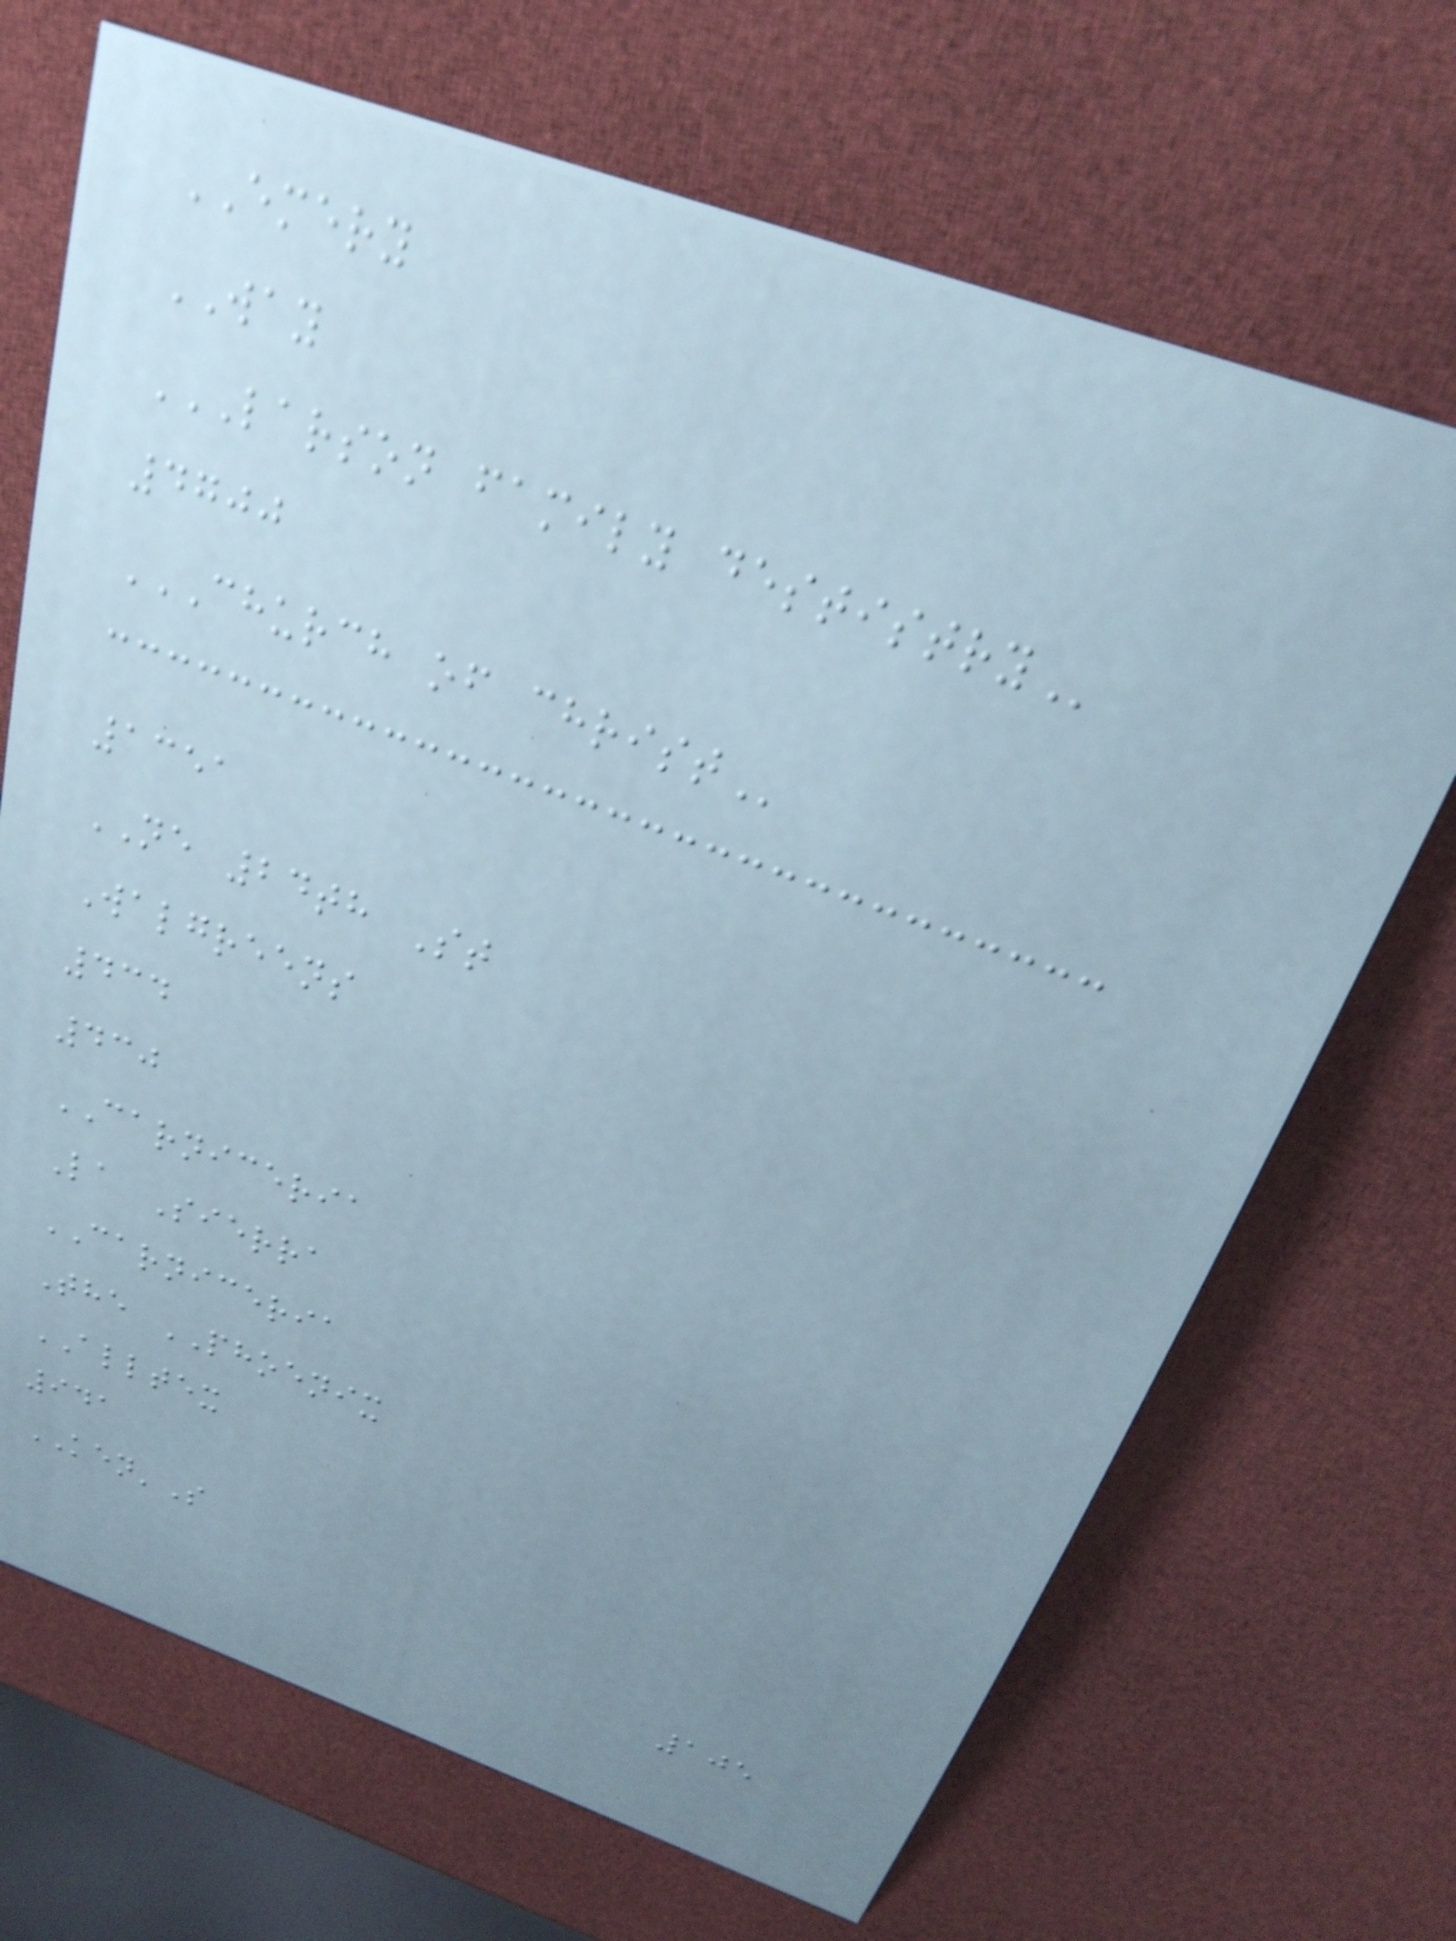EMERY
WAY
LARSON FAMILY DESTISTRY
4700
CHURCH OF CHRIST
1351
NE 24th St
Walgreens
434
430
CARNICERIA
La Sierra
CARNICERIA
The PHOENIX
ALLTEX
941
KEN'S
105
